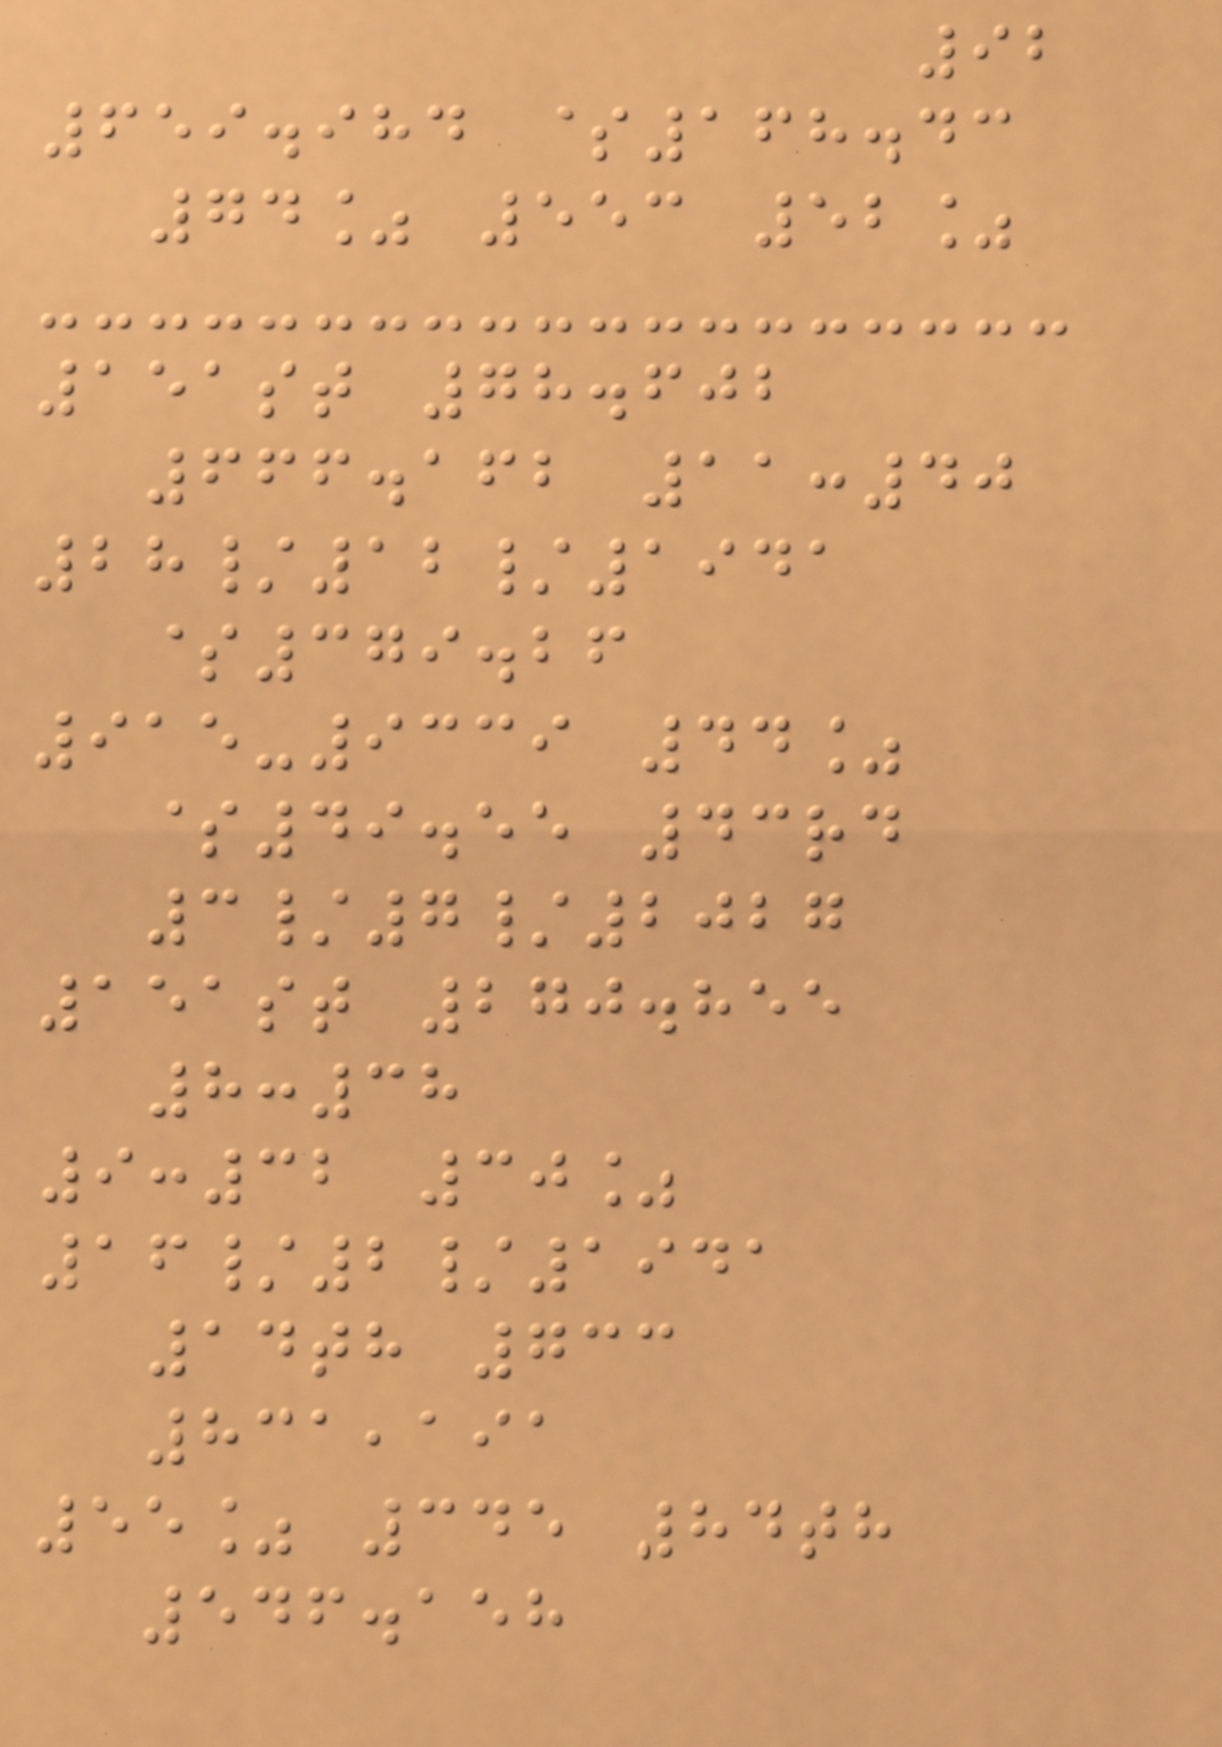92
659.984 $168.43
74% 553 52%
151st 78.602
666.162 11:40
28/12/1941
$379.26
915-9339 44%
$49.55 43rd
3/7/2027
151st 270.855
8:38
9:32 30%
16/2/1941
14th 733
831,191
55% 345 84th
546.158
